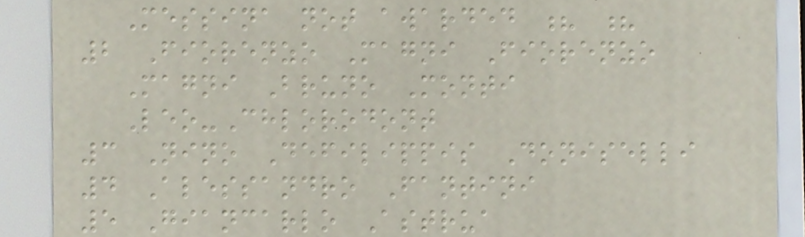Messina not awarded ? ?
2 Fiorenzo Magni Fiorenzo
Magni Bruno Monti
Leo-Chlorodont
3 Nino Defilippis Doniselli
4 Alessandro Fantini
5 Giancarlo Astrua
